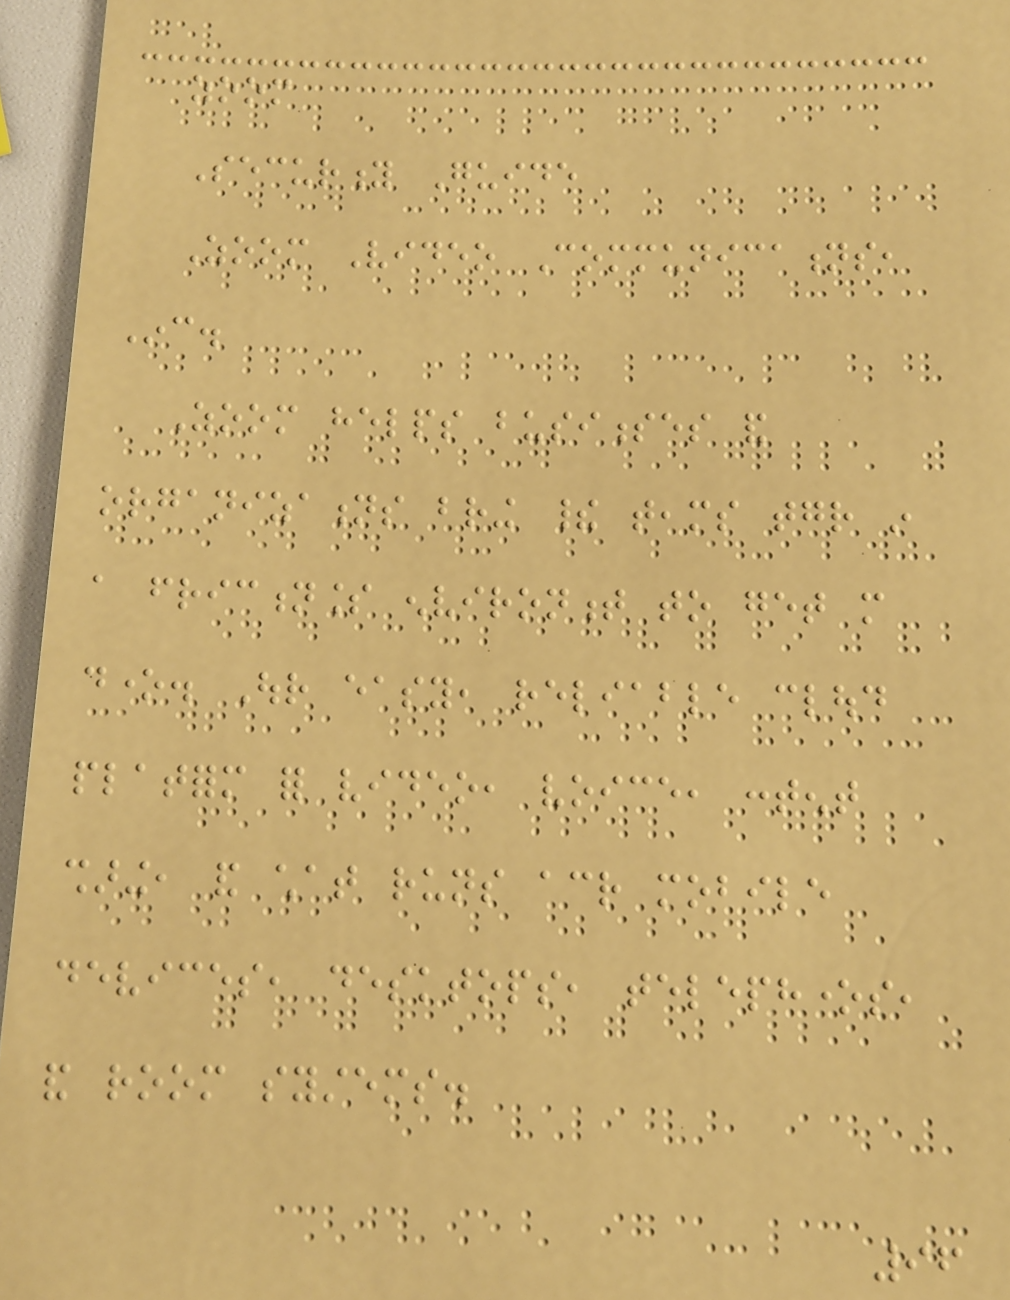zoom
Security Guide
Zoom Video Communications,
Inc.
Zoom helps businesses and
organizations bring their teams together in
a frictionless environment to get more
done. Our easy, reliable cloud
platform for video, voice, content
sharing, and chat runs across mobile
devices, desktops, telephones,
and room systems.
96
